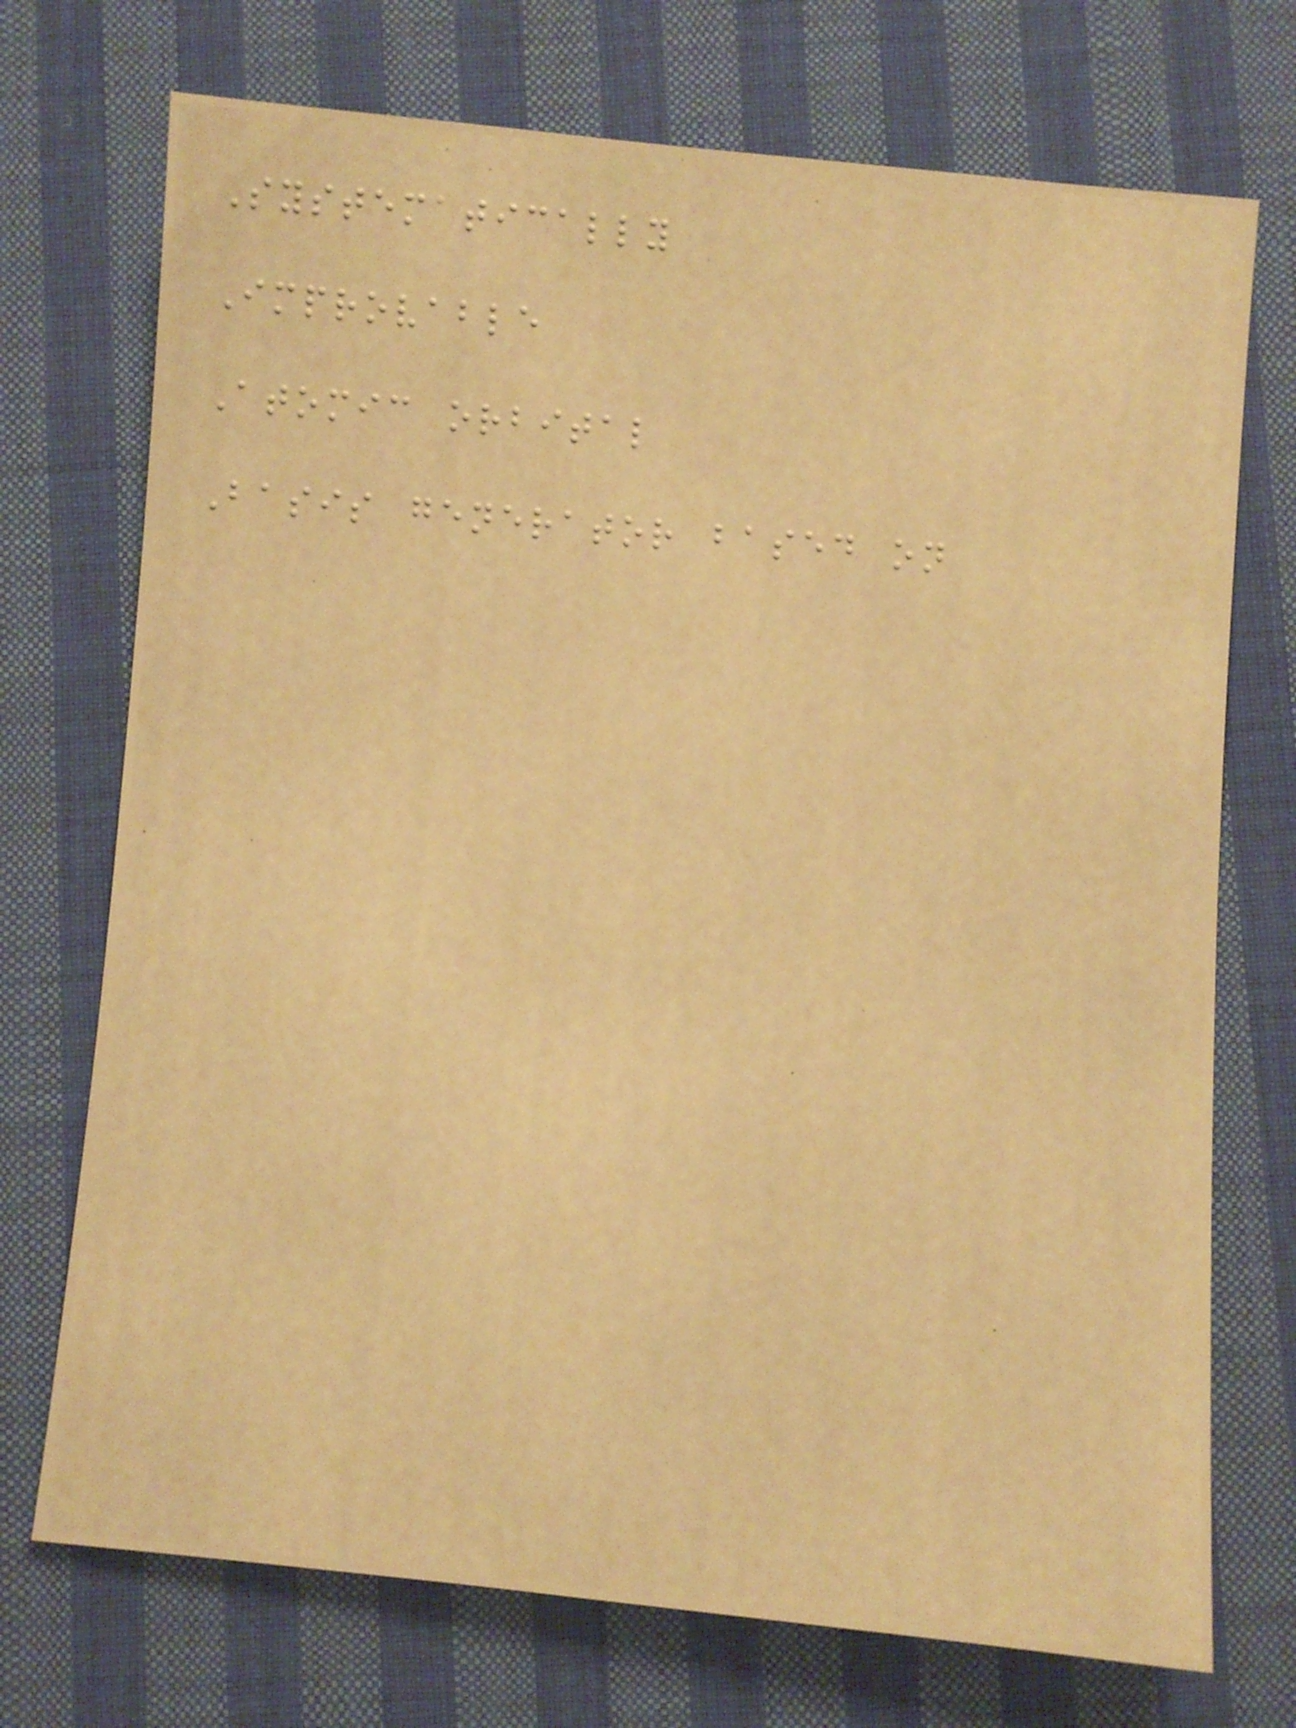Systematically
Improvable
Atomic orbital
Basis generator based on
